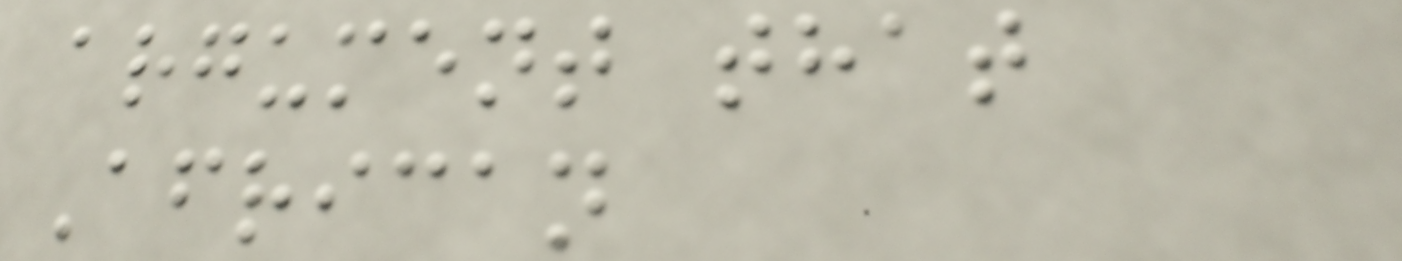argument that
African
